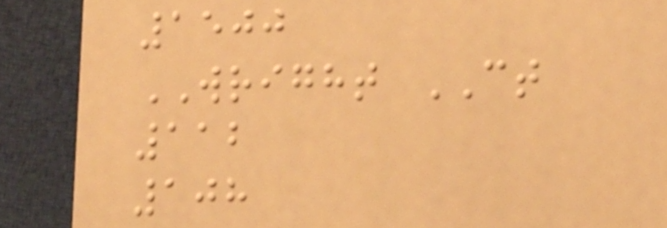1500
WRIGHT CT
112
108
